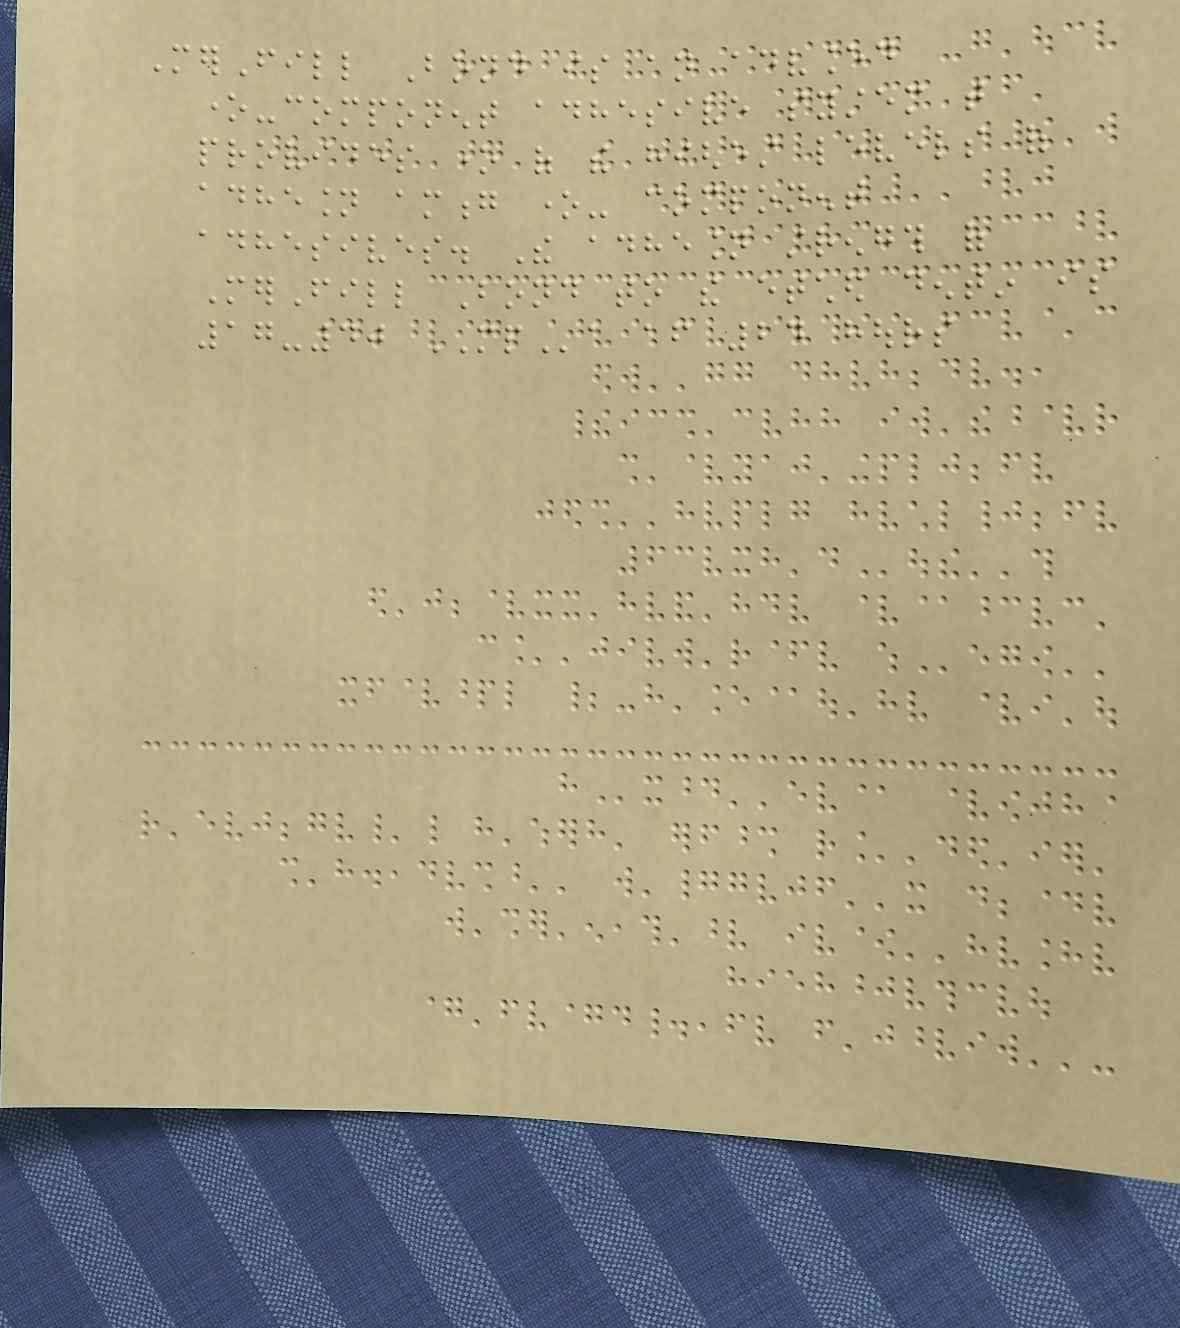MerFill Bond is an advanced
one-component adhesive system that
provides one of the highest levels of
adhesion among one- component
adhesives. The adhesion strength of
MerFill Bond to the etched dentin is
17-40 MPa after 24 hours
